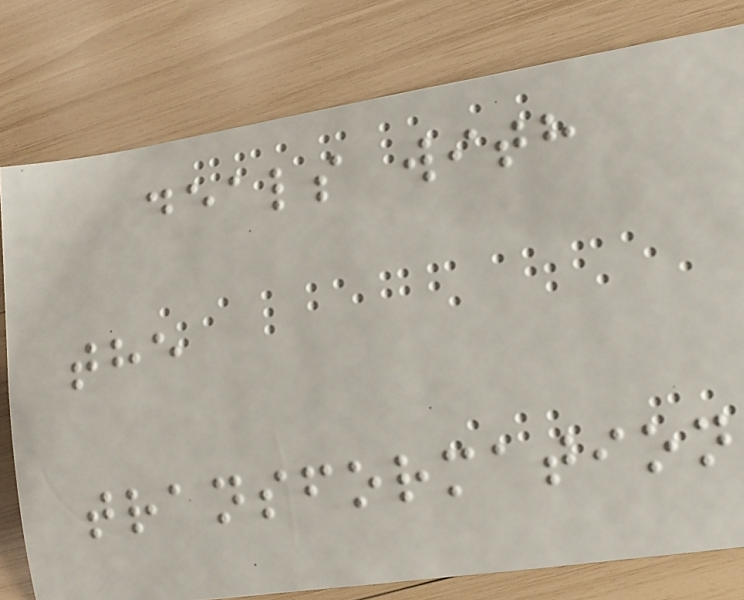deals with
the
transformation
